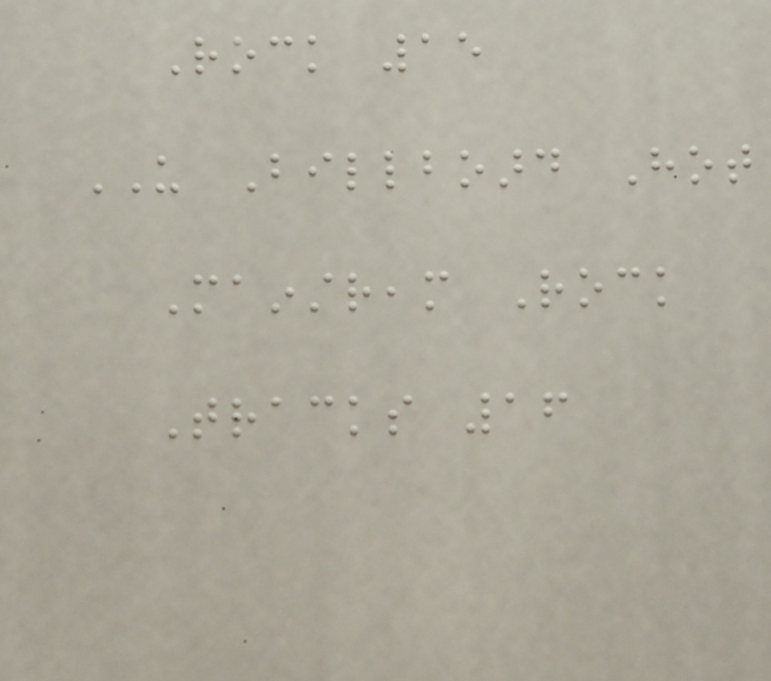Rock 15
US Billboard Hot
Mainstream Rock
Tracks 16
